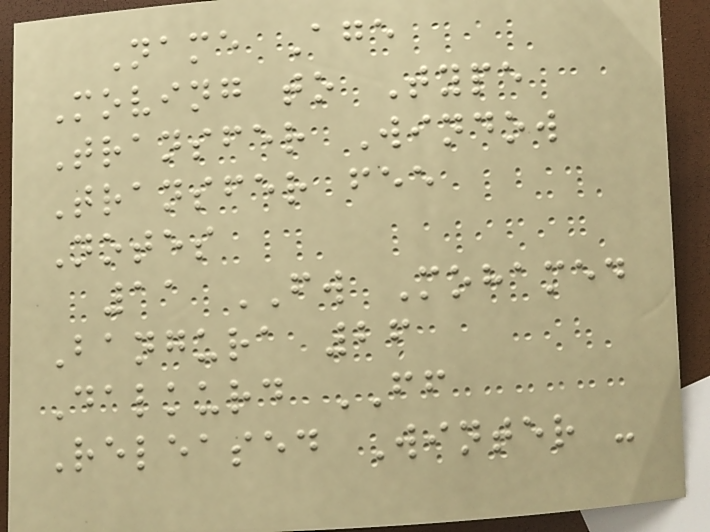Name Age
Moving to Type
Transfer Window
Transfer fee
Notes
11 FW Mohamed
Bangura 26
Dalkurd FF
Released Winter -
